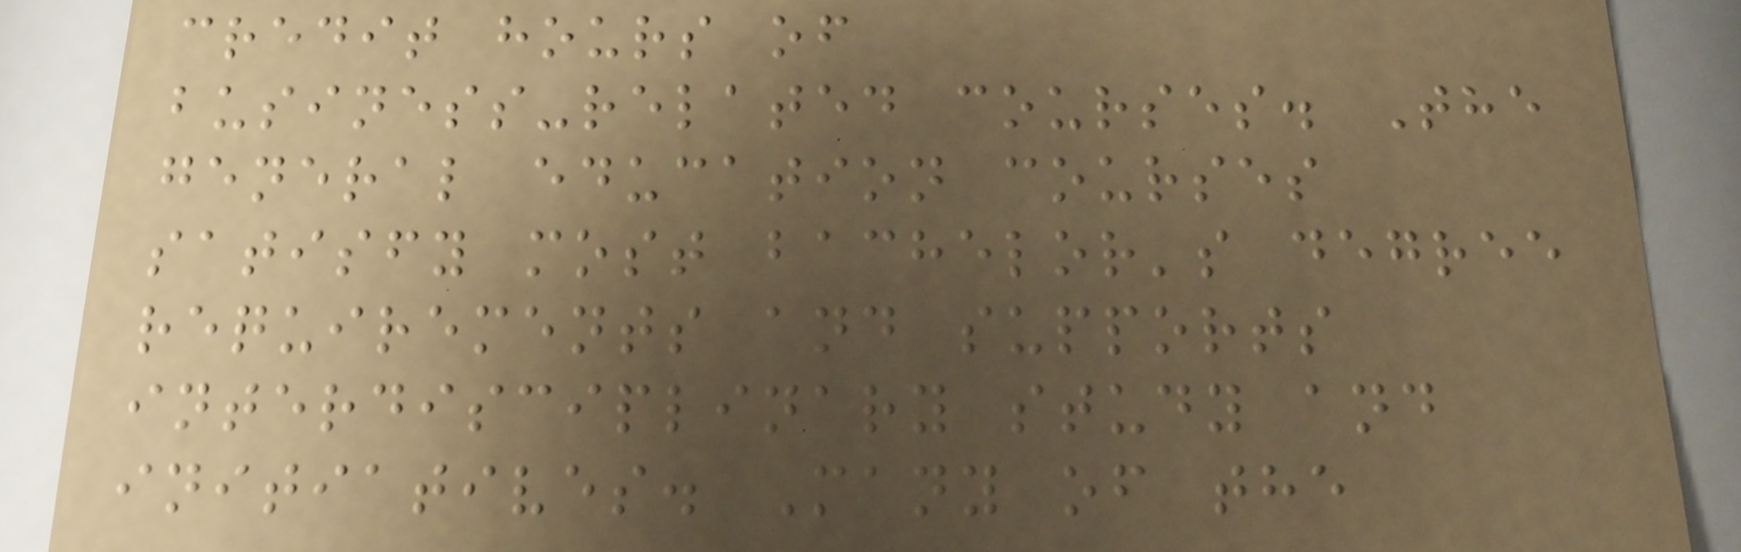credit hours of
business-related courses. The
general education courses
satisfy most bachelor's degree
requirements and supports
interdisciplinary study and
initiatives. Many of the
